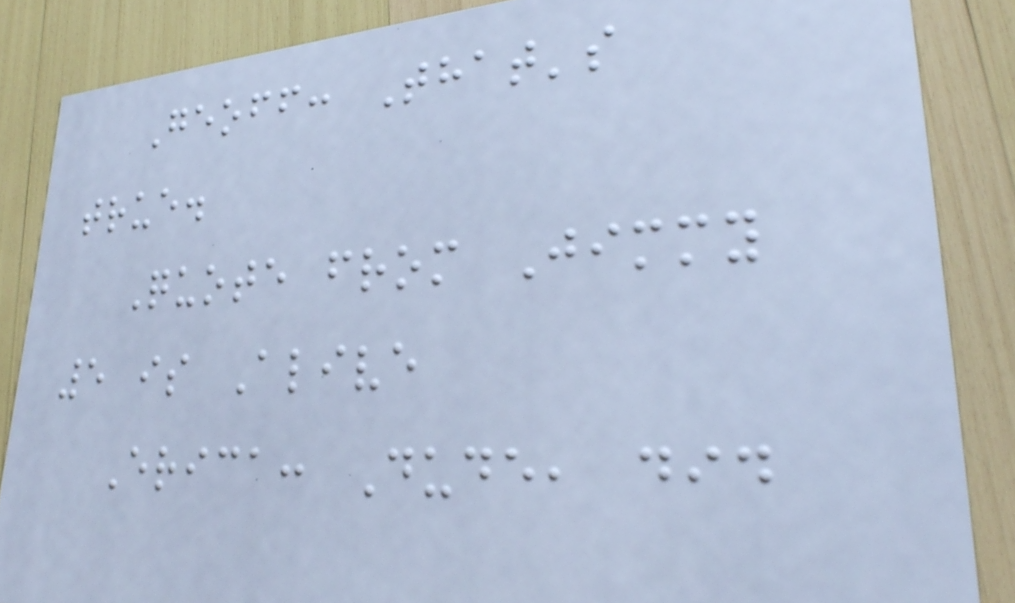Geoff: That's
true.
Quote from Jimmy
5 is Alive
Erica: Dude, did
